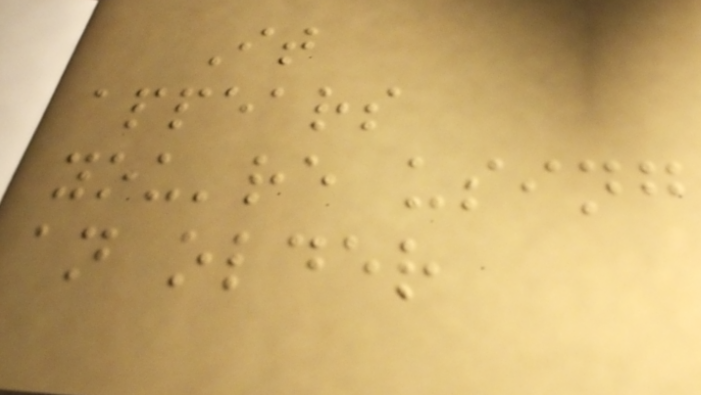It
appears
you're using
an older
